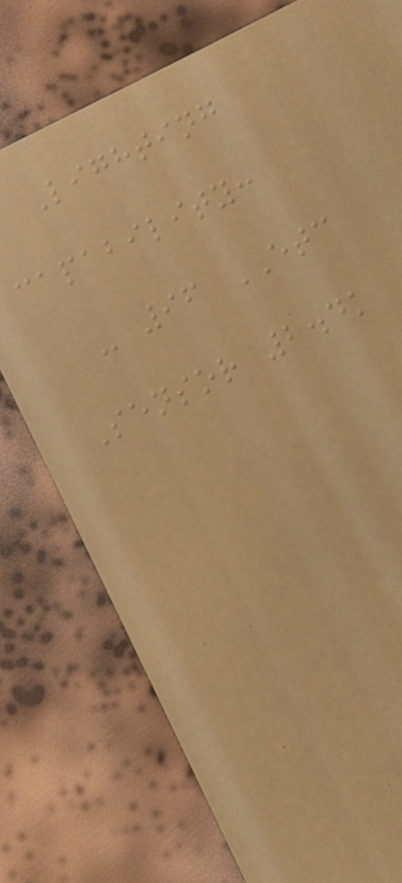Lighting
capability:
- 96 ETC
Sensor 2.4k
